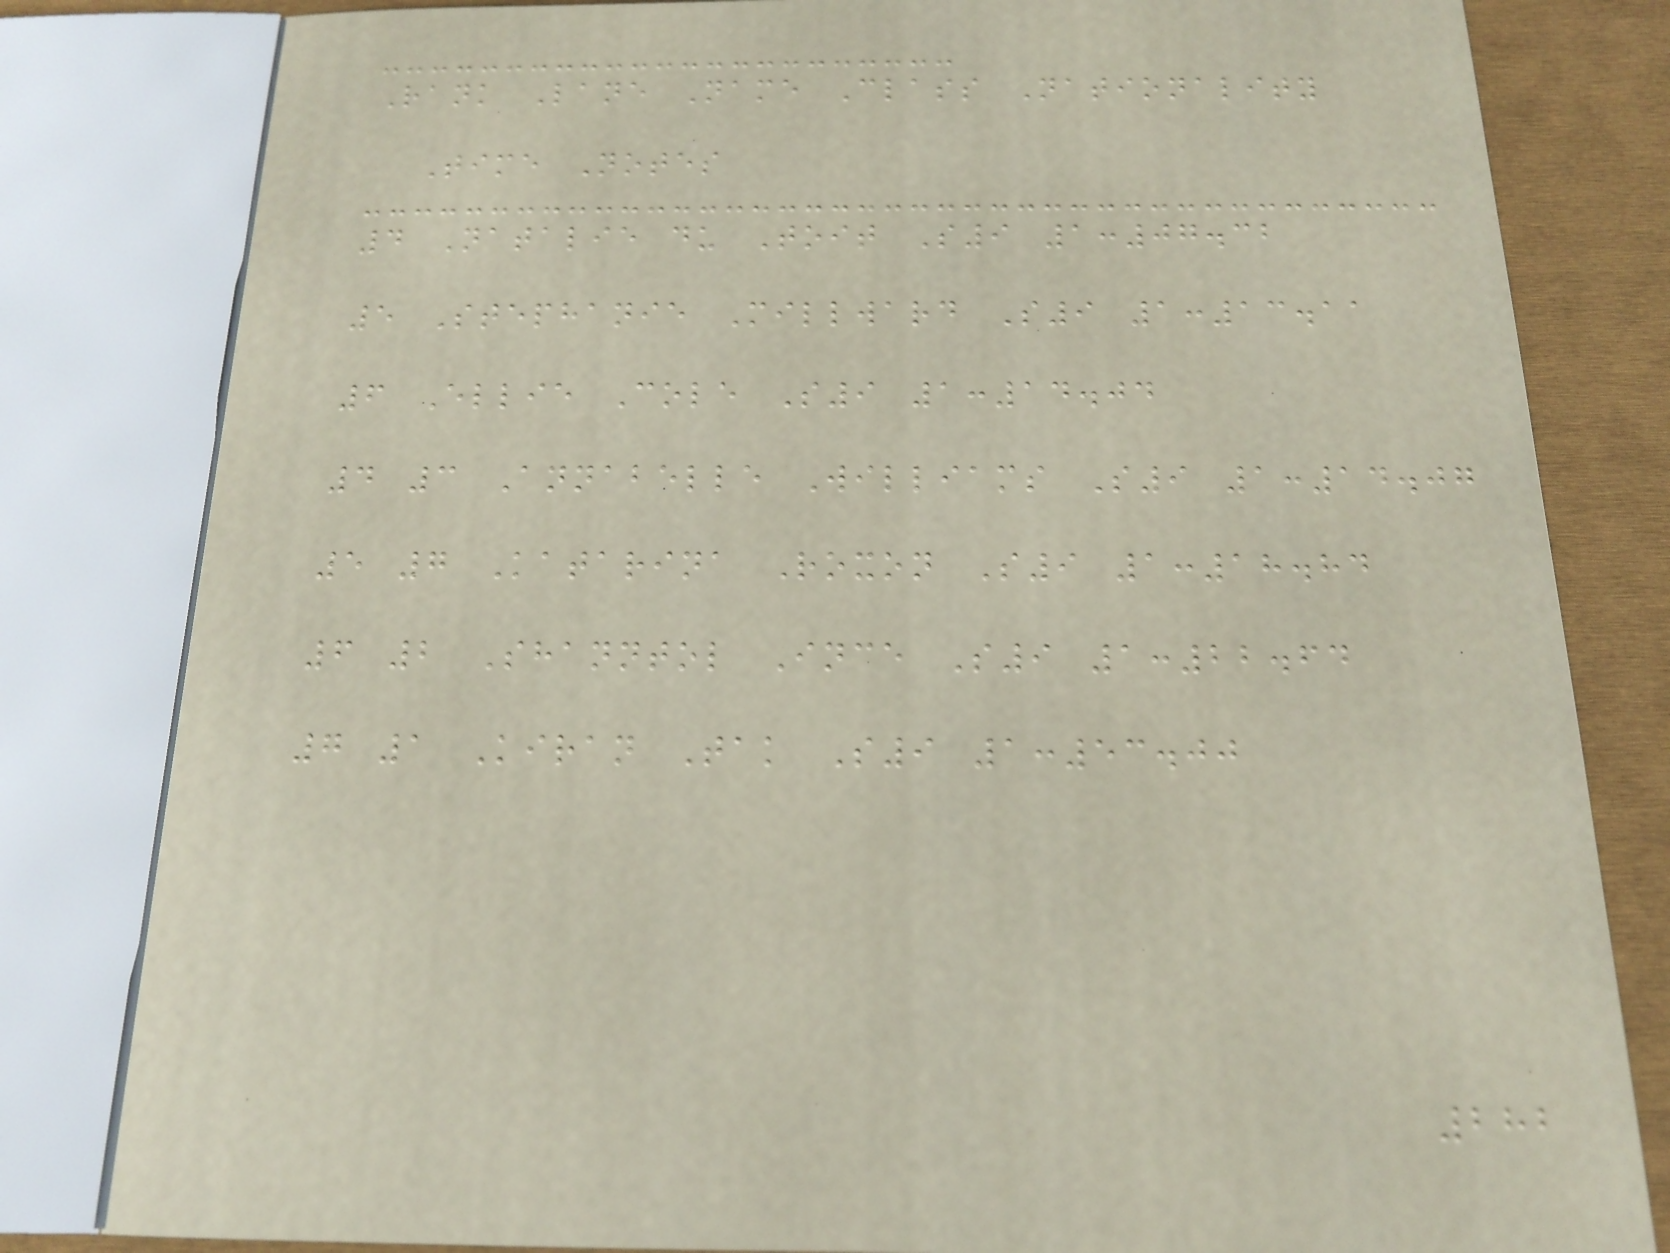Rank Lane Name Class Nationality
Time Notes
4 Natalie du Toit S9 1:07.32
5 Stephanie Millward S9 1:13.11
6 Ellie Cole S9 1:14.04
4 3 Annabelle Williams S9 1:14.07
5 7 Katarina Roxon S9 1:18.84
6 2 Shanntol Ince S9 1:22.64
7 1 Kiran Tak S9 1:53.00
282
